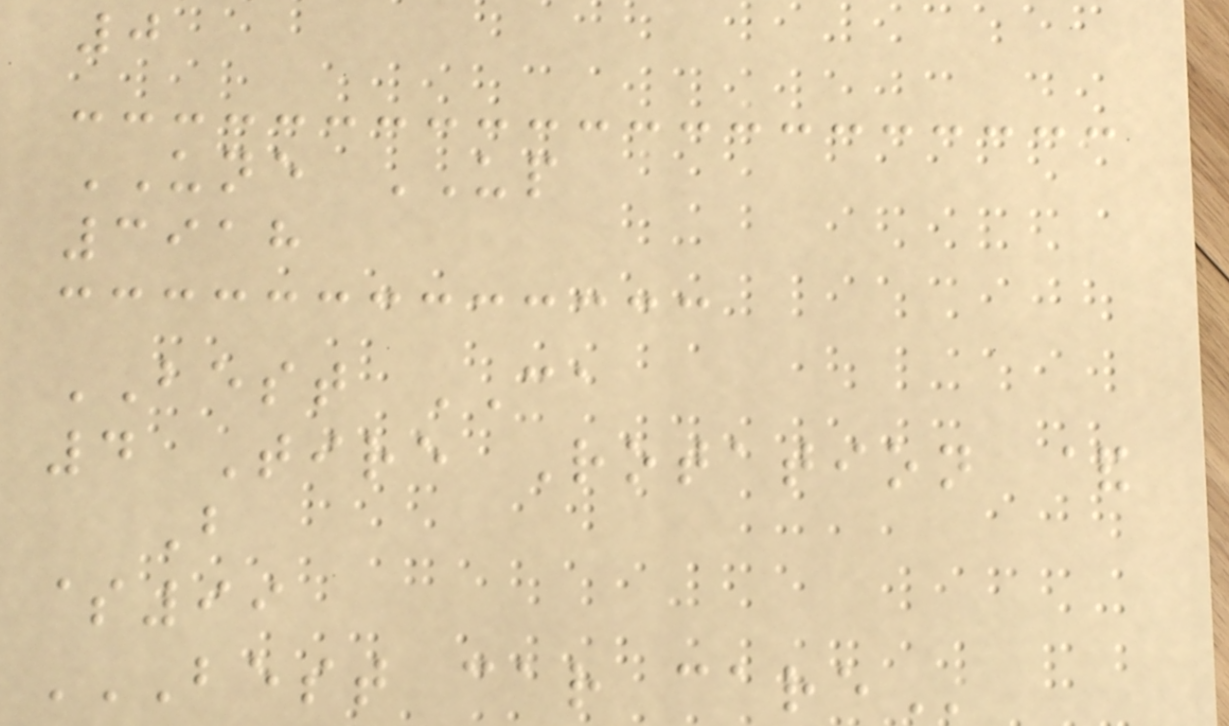0
UNE UP
3918
BEST CA
4 Tire Rotation &
B
$99
BEST CAR CARE
